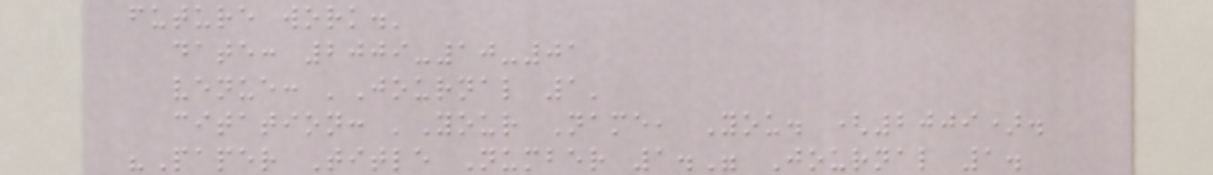future work.'
date: 2009-10-01
venue: 'Journal 1'
citation: 'Your Name, You. (2009).
"Paper Title Number 1." Journal 1.
